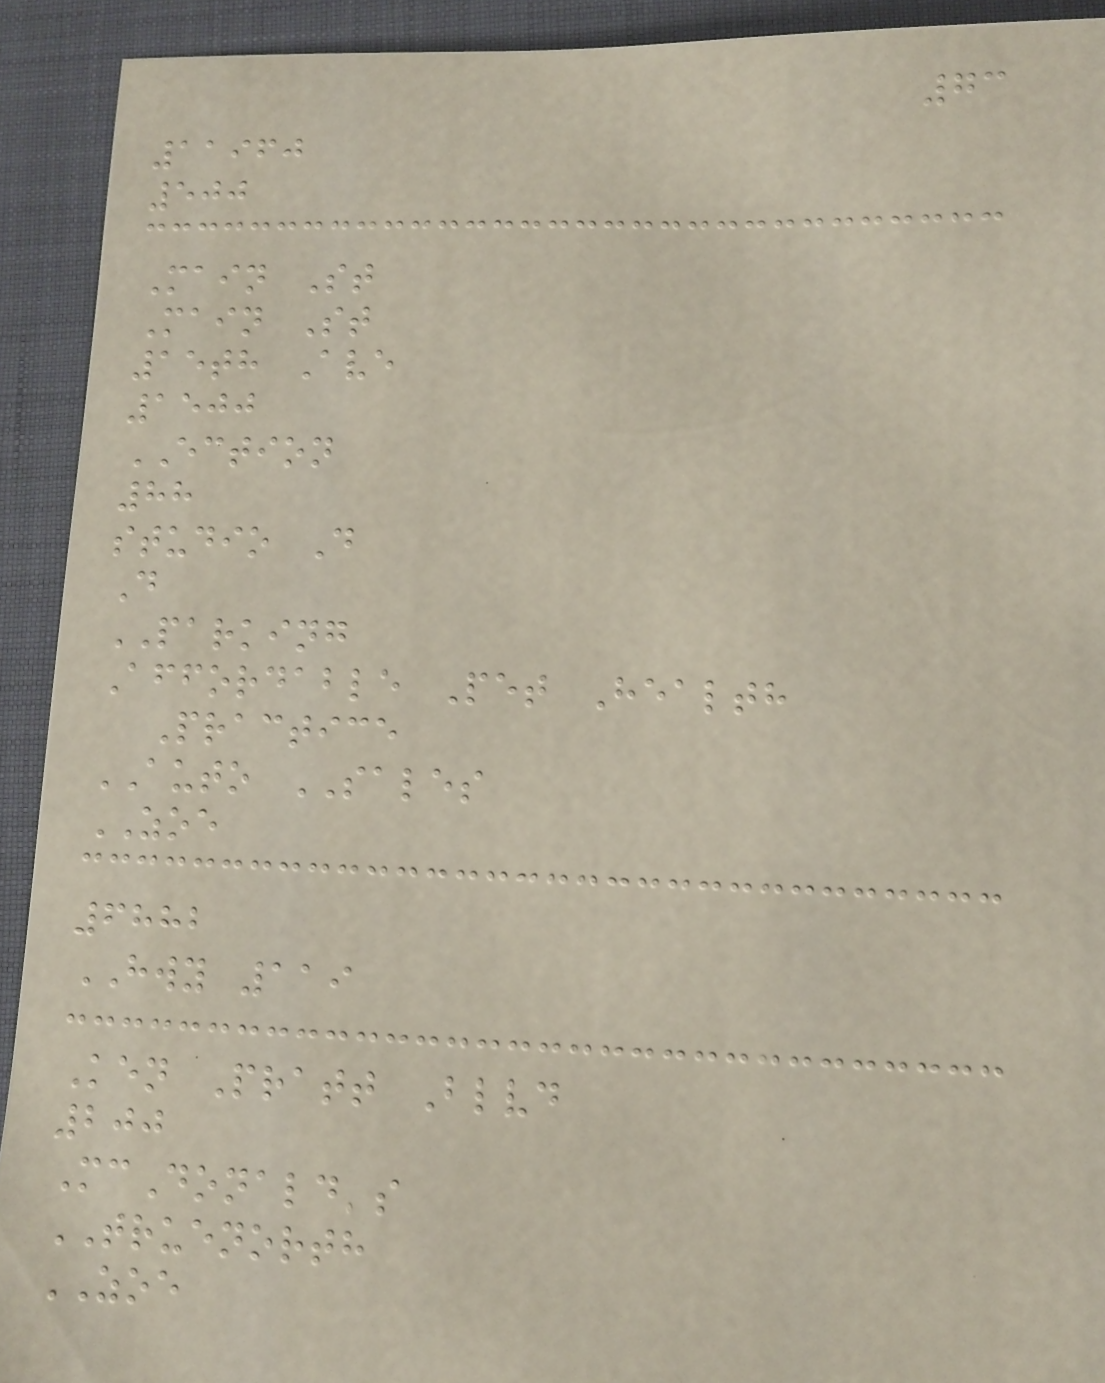73
11960
500
Main St
Main St
15th Ave
1500
ECTION
88
studio D
D
PARKING
Affordable Pet Health
Practice
AUTO SALES
ZOE
6882
HWY 119
Ken Pratt Blvd
200
McDonald's
TRUENORTH
ZOE
